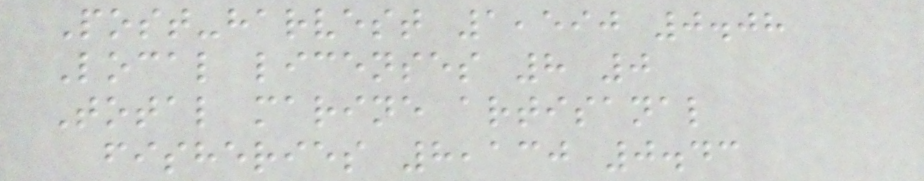Post-harvest 1,590 0.08
Local licenses 8 0
Total marine artisanal
fisheries 8,130 0.43
